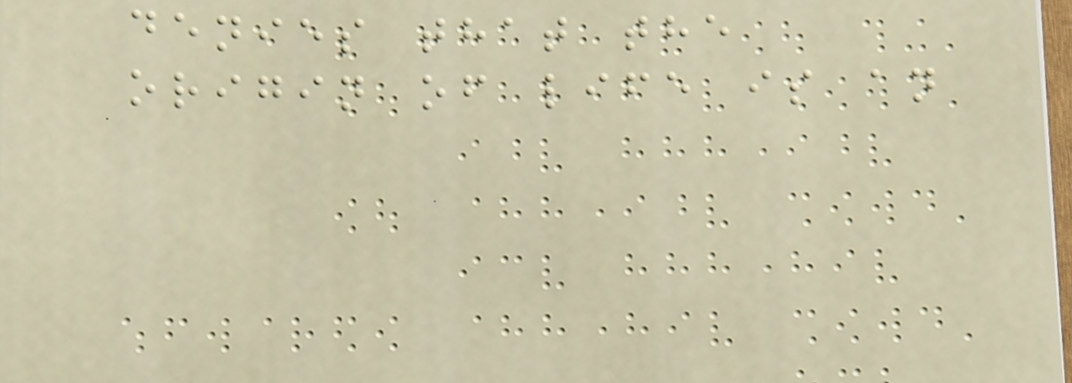denies that the
origin of life is an
